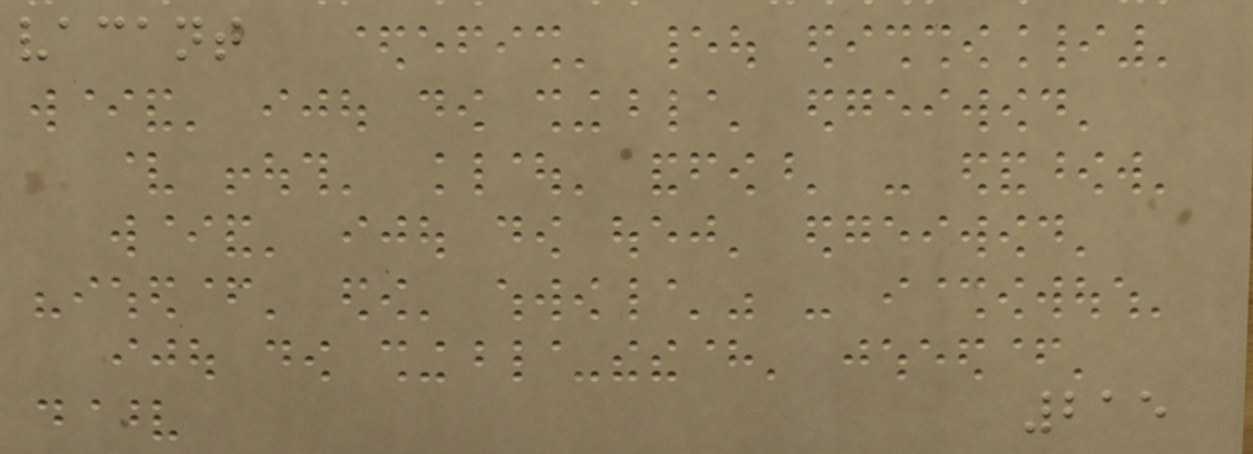vacant
215
